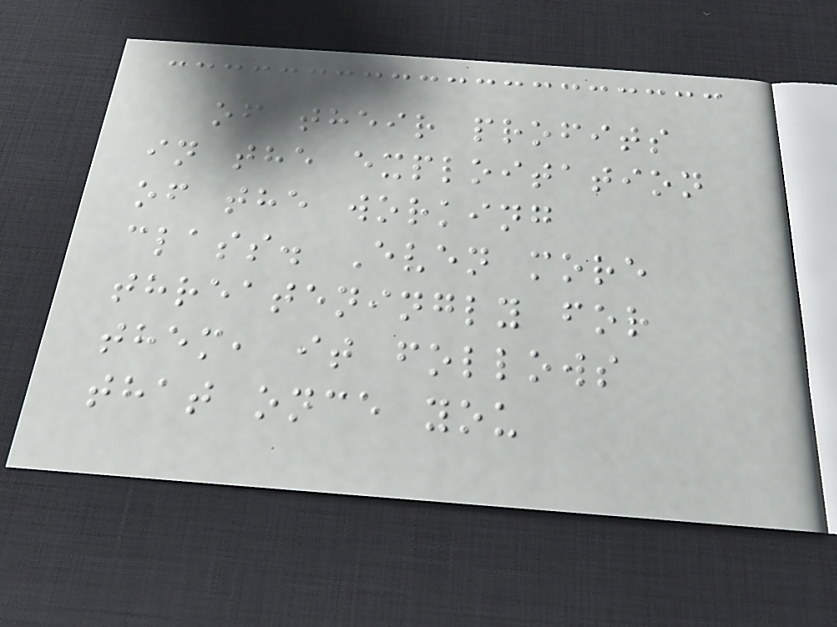of their profits
in the exploitation
of the working
class. Even more
threateningly for
them, it follows
that once you
